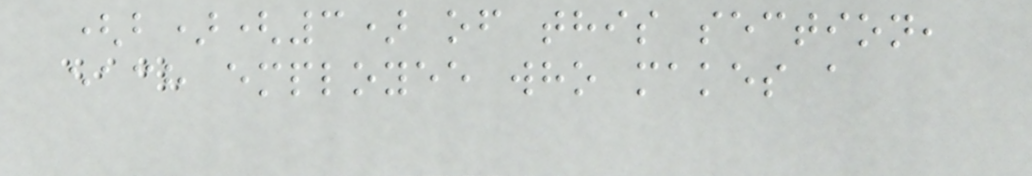(b)(3) of this section,
each employee who makes a
